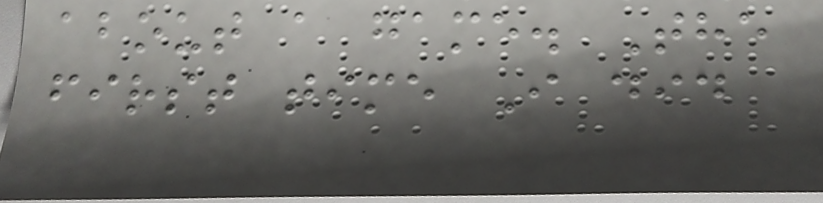about a game. The
first time I did
